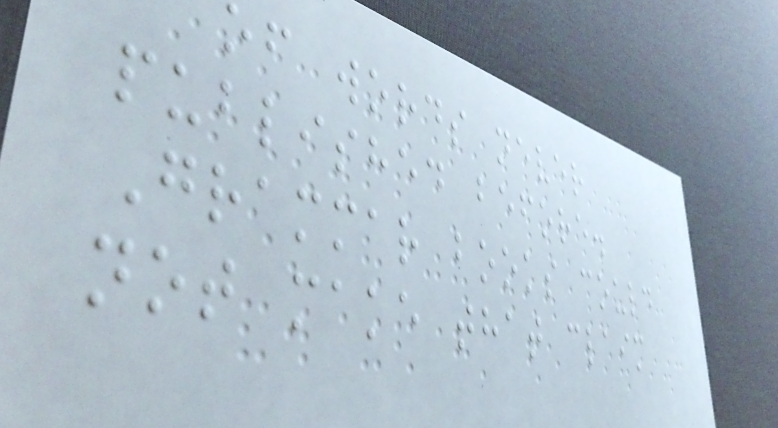of words never
published before.
Grammar books could
not make that claim
